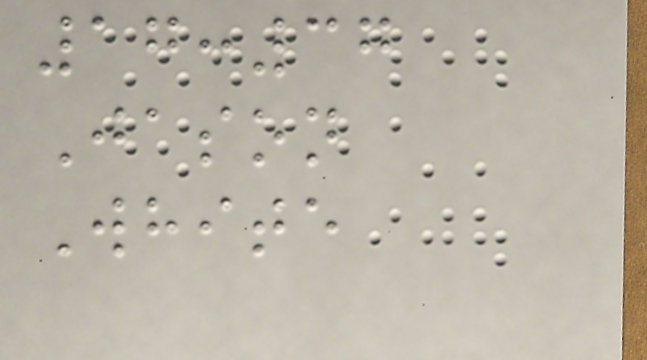17:37
Jason
White
